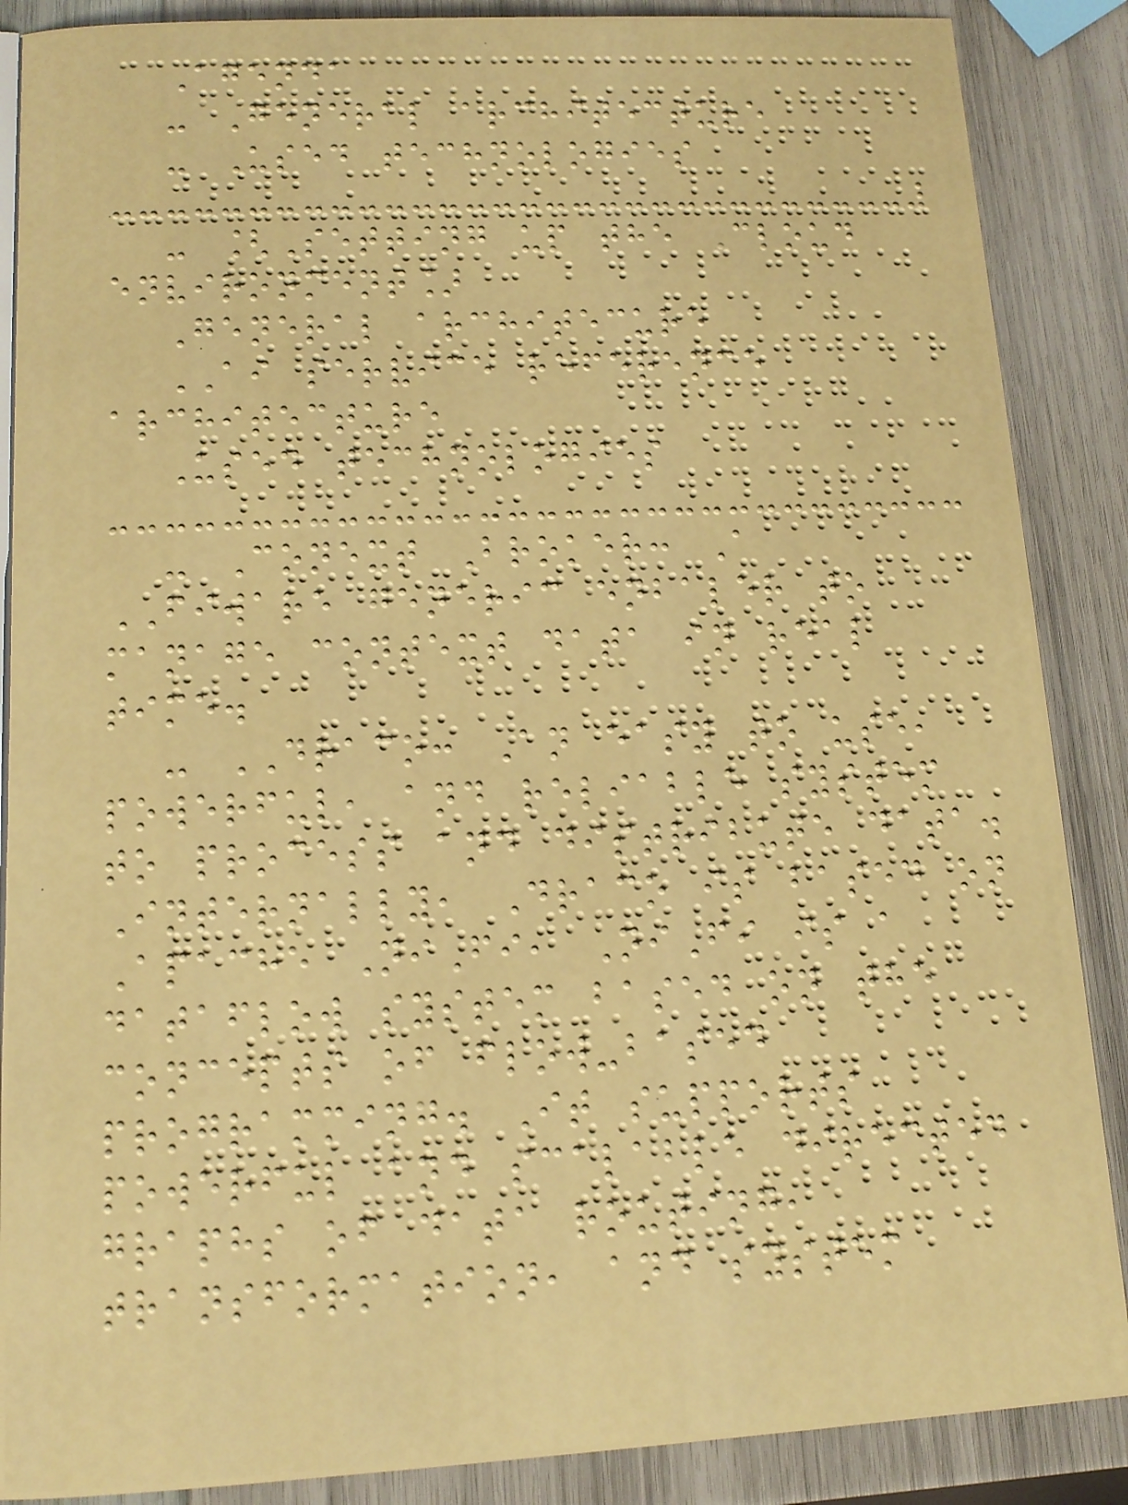Agenda
- General architecture
- Used technologies
- [Setting up the Cloud
environment]
General architecure
AI service reference
architecture
Used technologies
- Conext Broker: A
FIWARE generic enbaler to
manage context data in real
time.
- DRACO: An easy to use,
powerful, and reliable system
to process and distribute data.
Internally, Draco is based on
Apache NiFi, NiFi is a
dataflow system based on the
concepts of flow-based
programming. It supports
powerful and scalable directed
graphs of data routing,
transformation, and system
